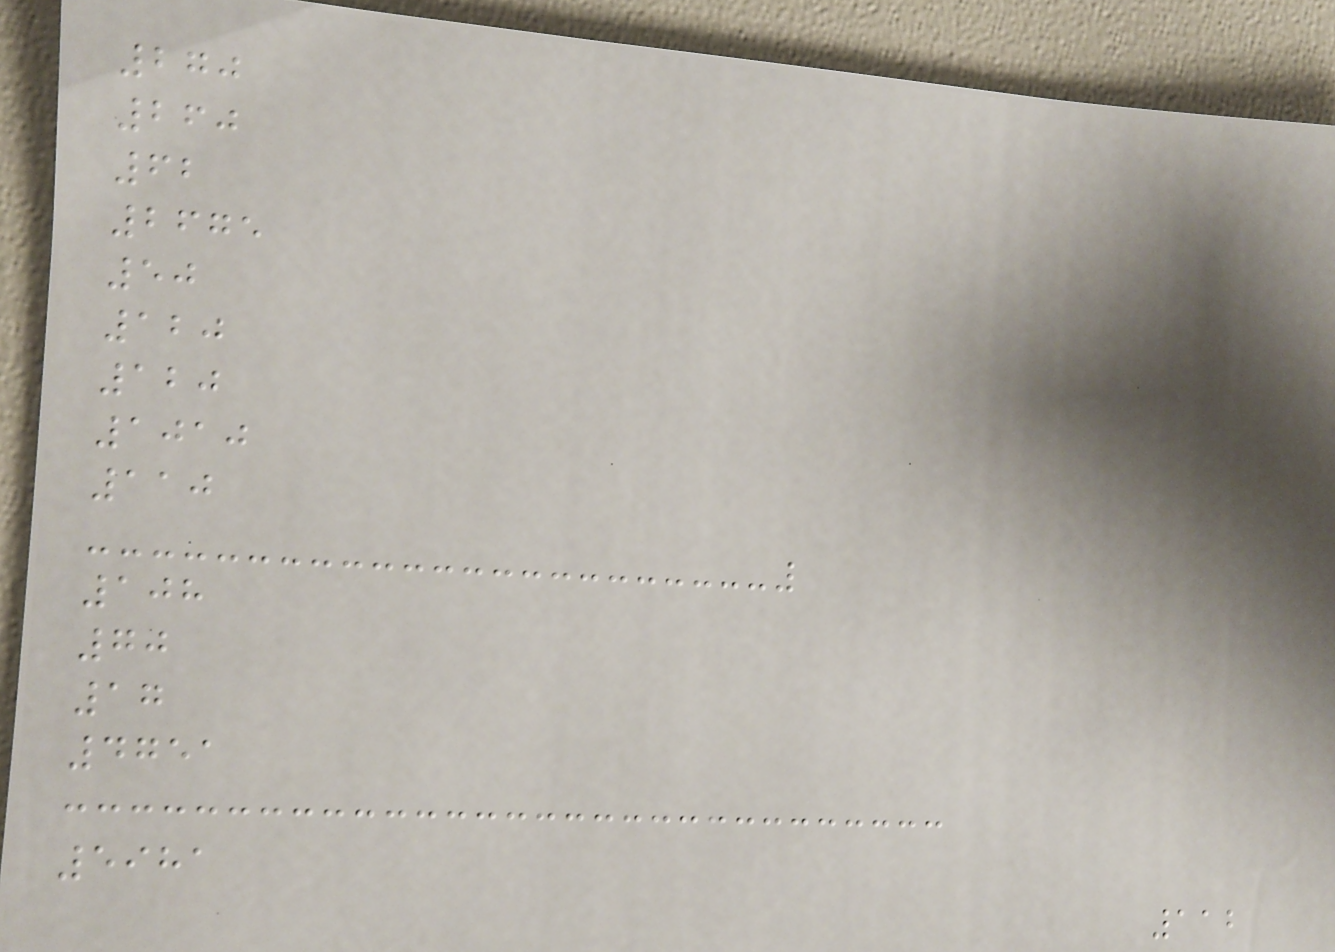270
260
62
2675
50
120
120
1010
110
108
70
17
4751
5981
112
